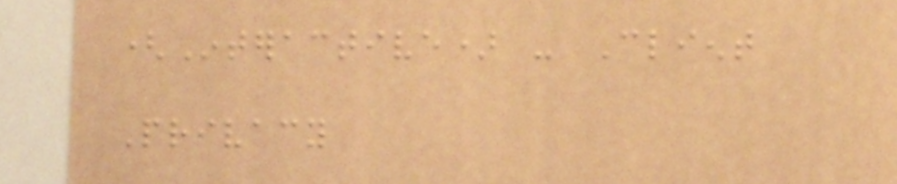(Interactive) - Client
Privacy
